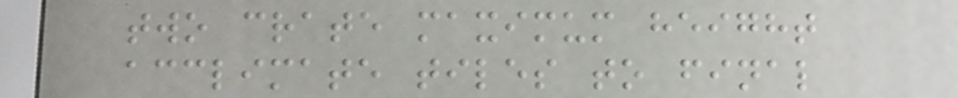two crate maximum height
acclimate tiles to final
